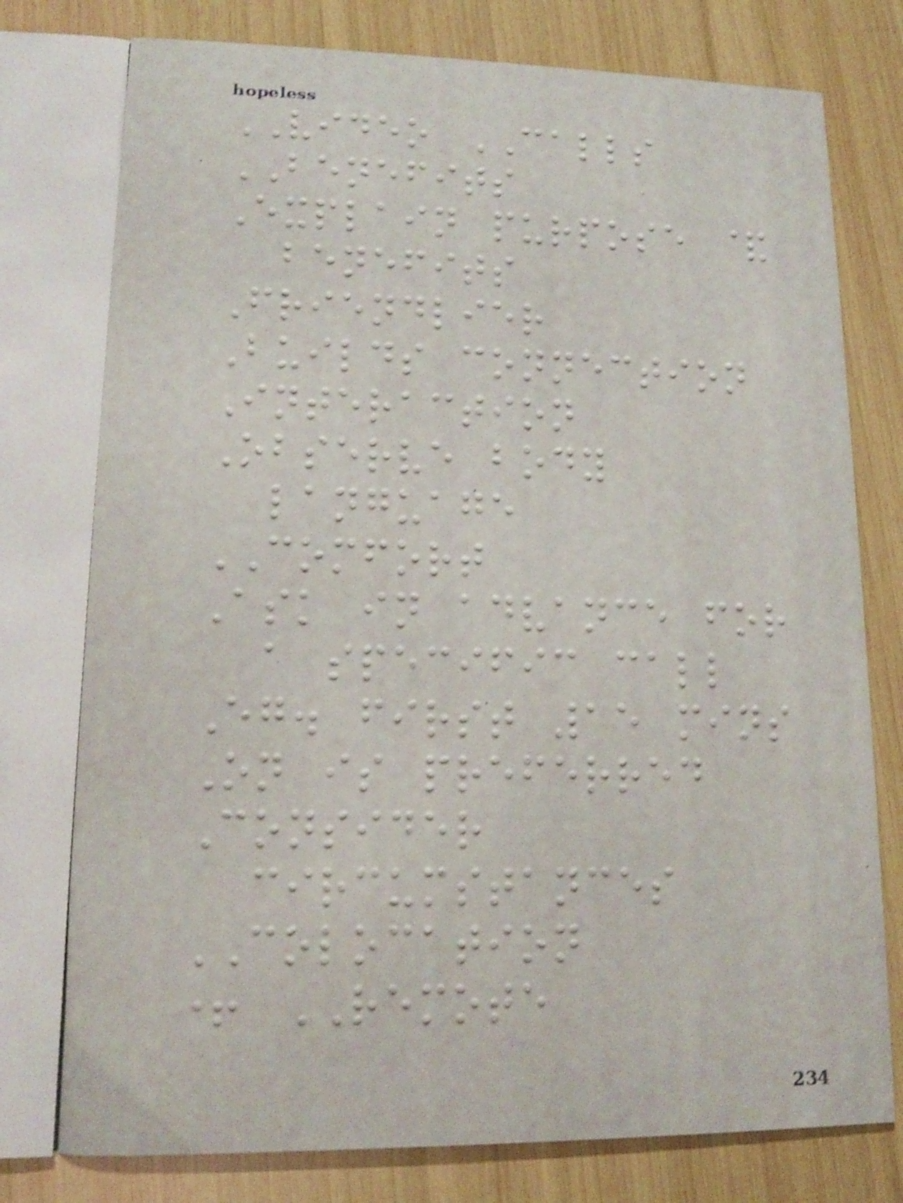VIDEO CALLS
BENEFITS
Explain purpose &
benefits
Friendlier
Builds connection
Interaction
Observe body
language
COMFORT
Ask in advance for
a specific call
Eg. first 15 mins
On is preferred
Consider
circumstances
COLOCATION
+ REMOTE
